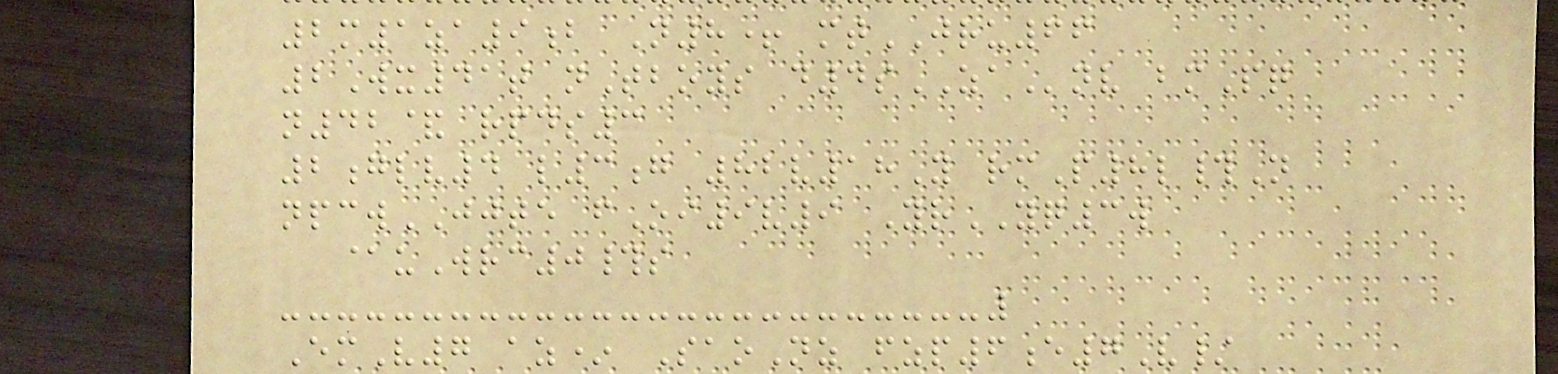2m1za9b N8+ mtJRU66
2Wx41t nTboys d4sZAnv bmPq
n42& rpds3
2glv4 l3g 82v18Y rmP8l#N
npcwJJTE fOi9v9 YrYQ3w
@uWrc0#s
EmV7 az* SaoNz fzp6e7V/
